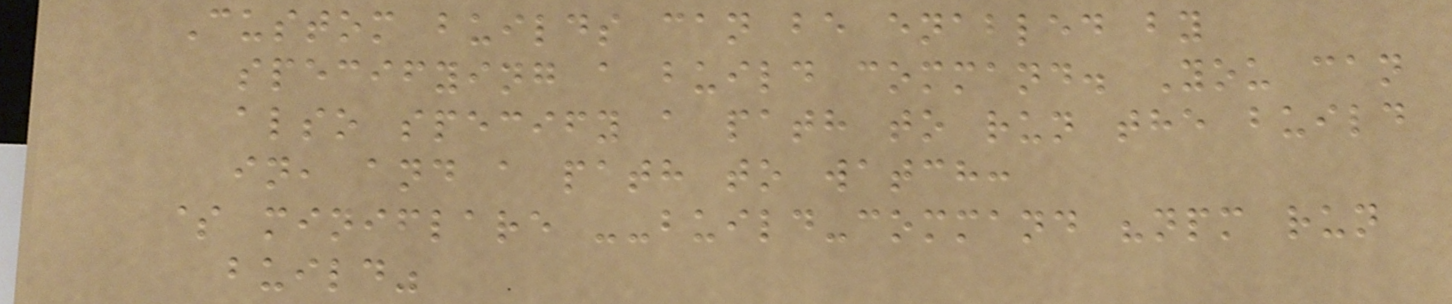Custom builds can be enabled by
specifying a build command. You can
also specify a path to run the build
in, and a path to watch:
$ miniflare --build-command "npm run
build"
